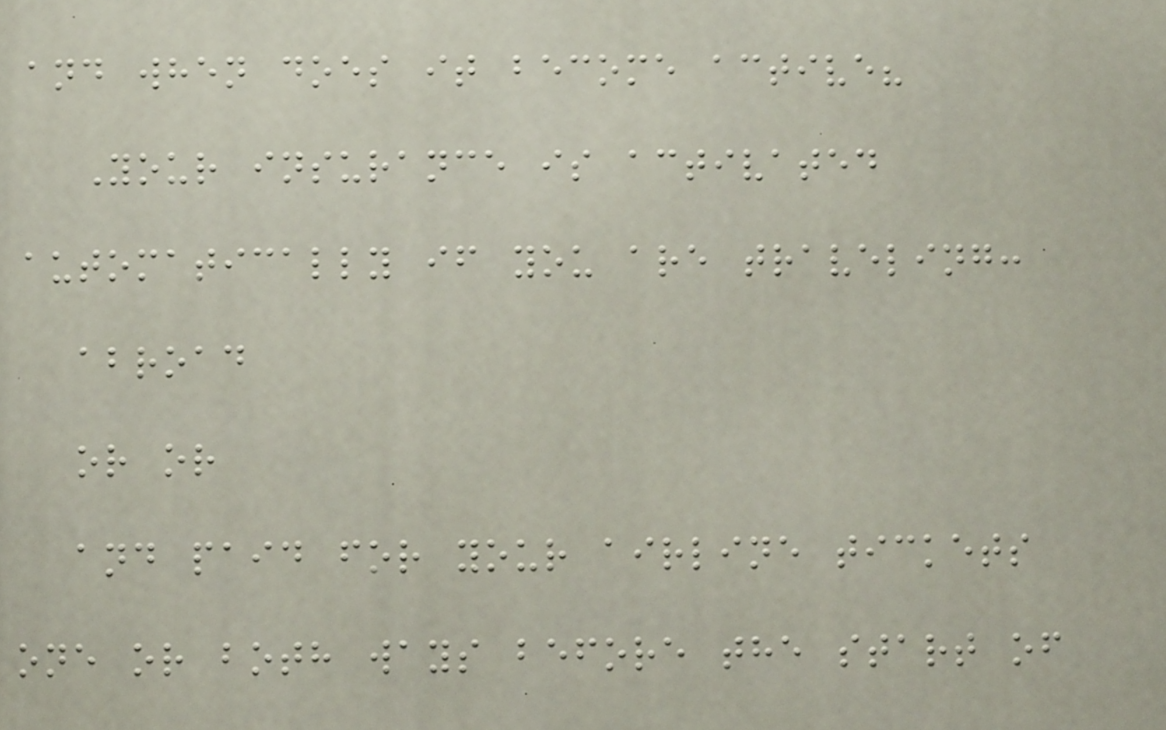and when does it become active?
Your insurance is activated
automatically if you are traveling:
abroad
or or
and paid for your airline tickets
one or both ways before the start of
